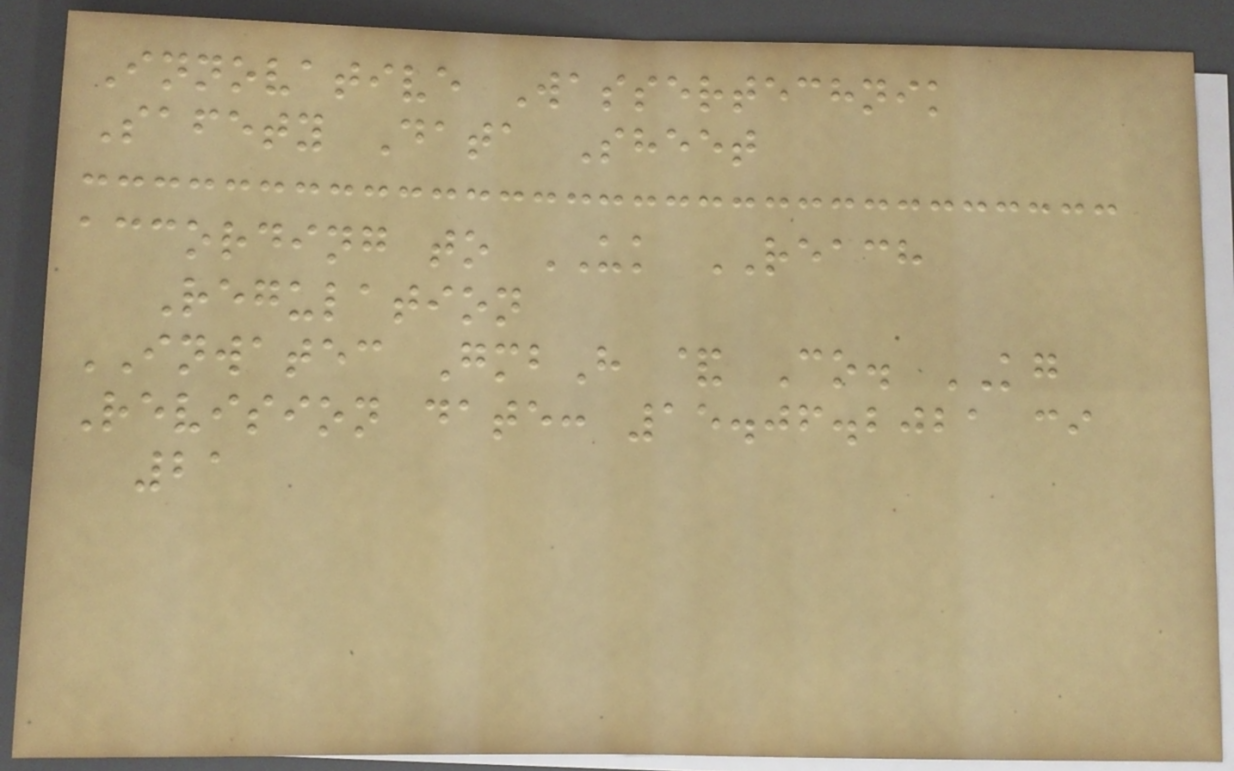Innovative Wassertechnik
Safety Data Sheet
according to UK REACH
Regulation
INWATEC GmbH & Co. KG
Revision date: 15.06.2021 ci
21
